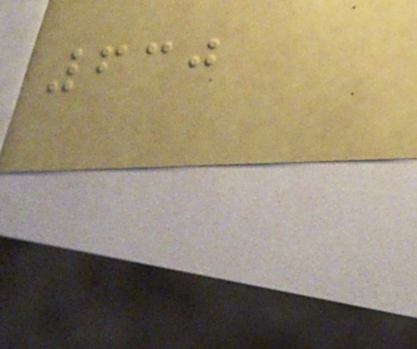630
